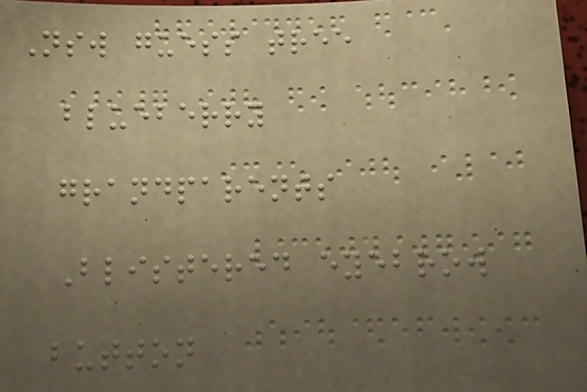Nsw guess tree
blueberry
grandparents
Blistered eyebrow
button
